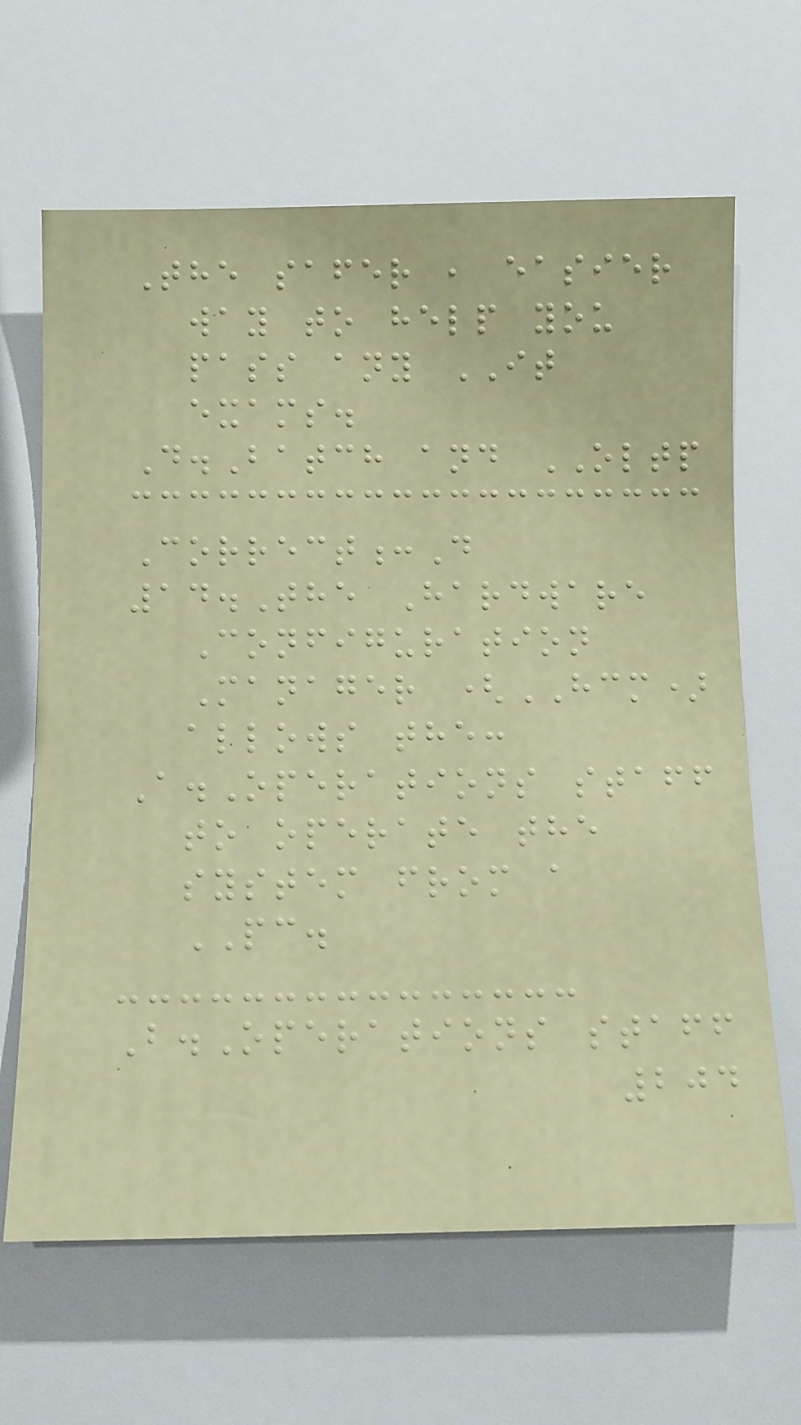The safer , easier
way to help you
pass any IT
exams.
D.Batch and OLTP
Correct:D
14.The Hardware
Configuration
Manager (HCM)
allows the:
A.Operations staff
to operate the
system from a
PC.
B.Operations staff
204
